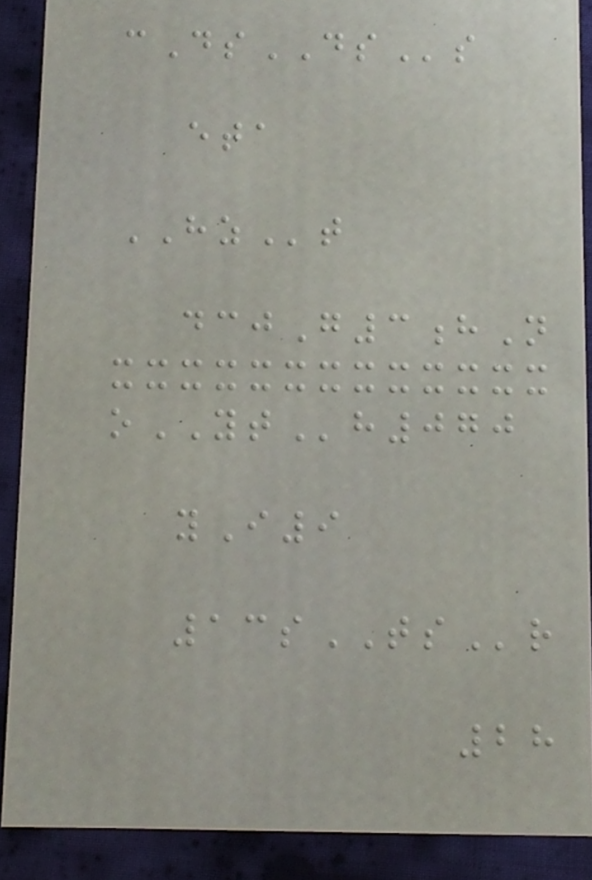cDsDSs
eta
HZt
dcjG3hN
oYTh070
yI9
13sTSr
28
